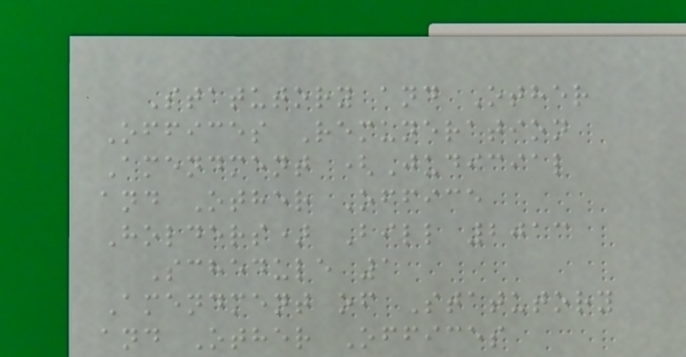Statutory and Other
Offices Remuneration
Amendment (Judicial
and Other Office
Holders) Bill 2013
Schedule 1
Amendment of Statutory
and Other Offices
